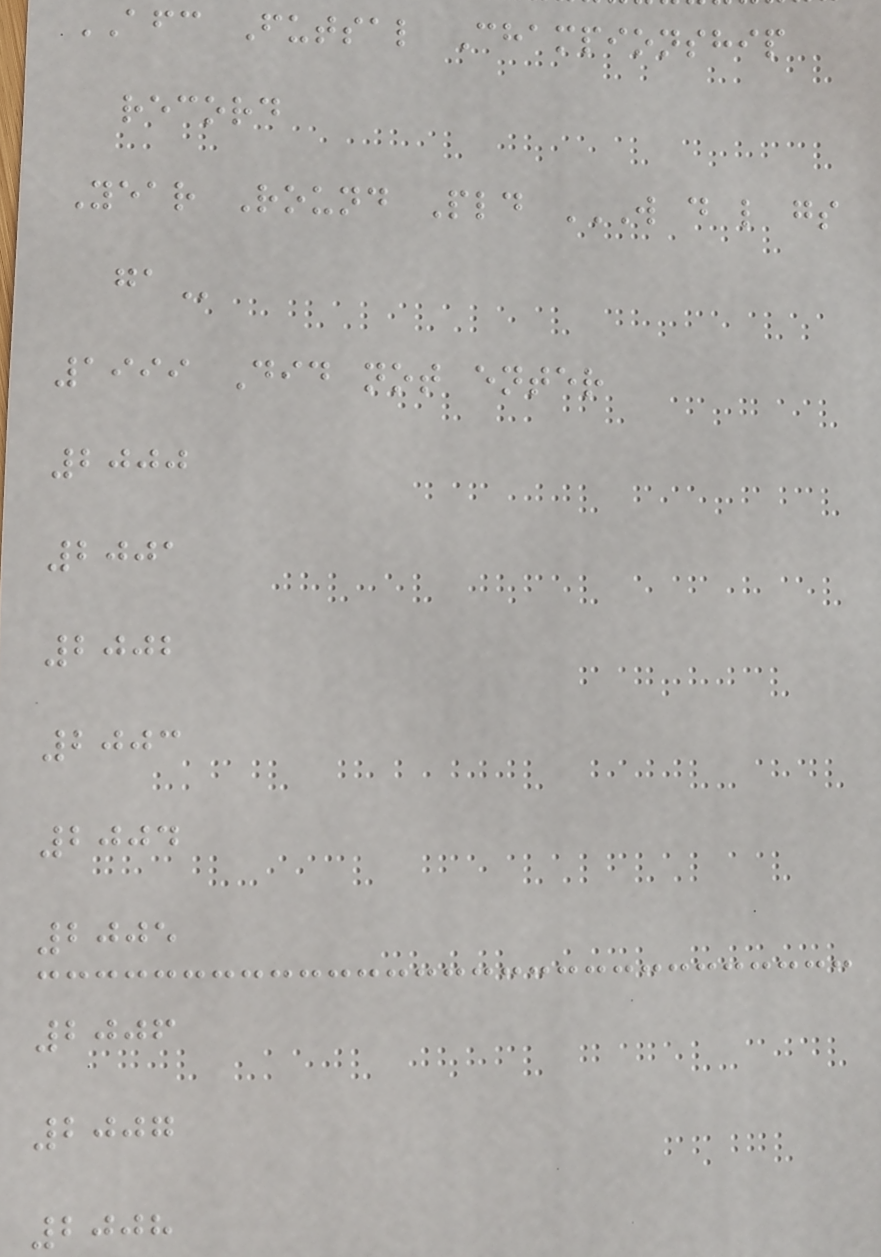AFC Futsal Championship
record
Year Round Pld W D L GS
GA
1999 Did not enter
2000
2001
2002
2003
2004
2005
2006
2007
2008
